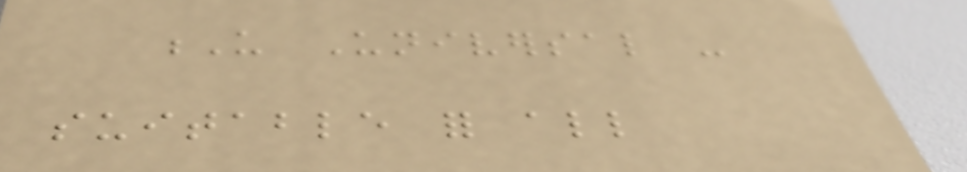U Universal -
suitable for all
